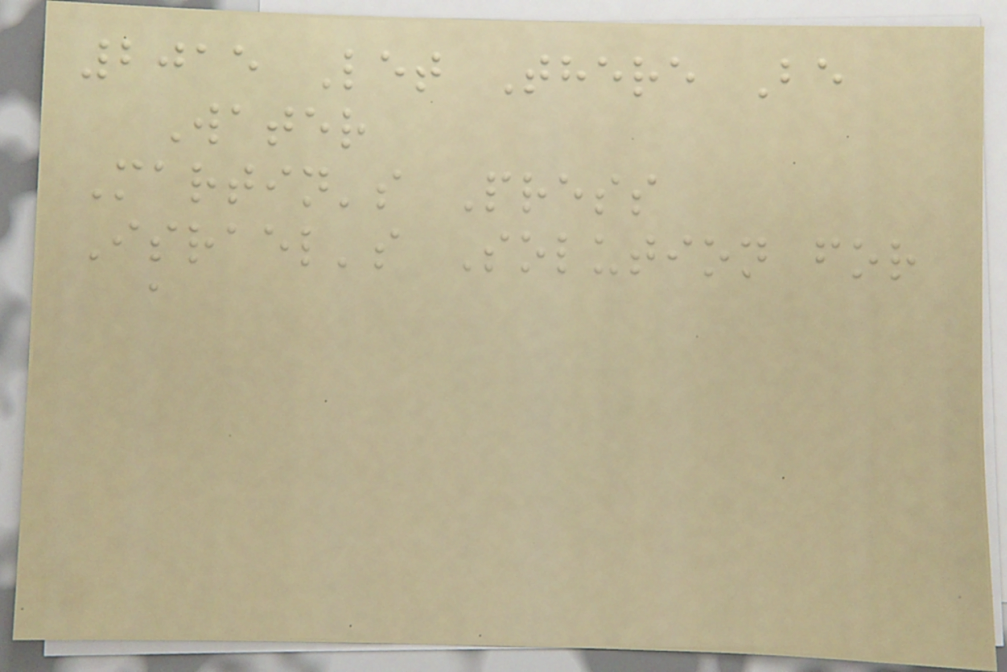2015 Let There Be
Water
Martin's Press
Israel's Solution for
a
